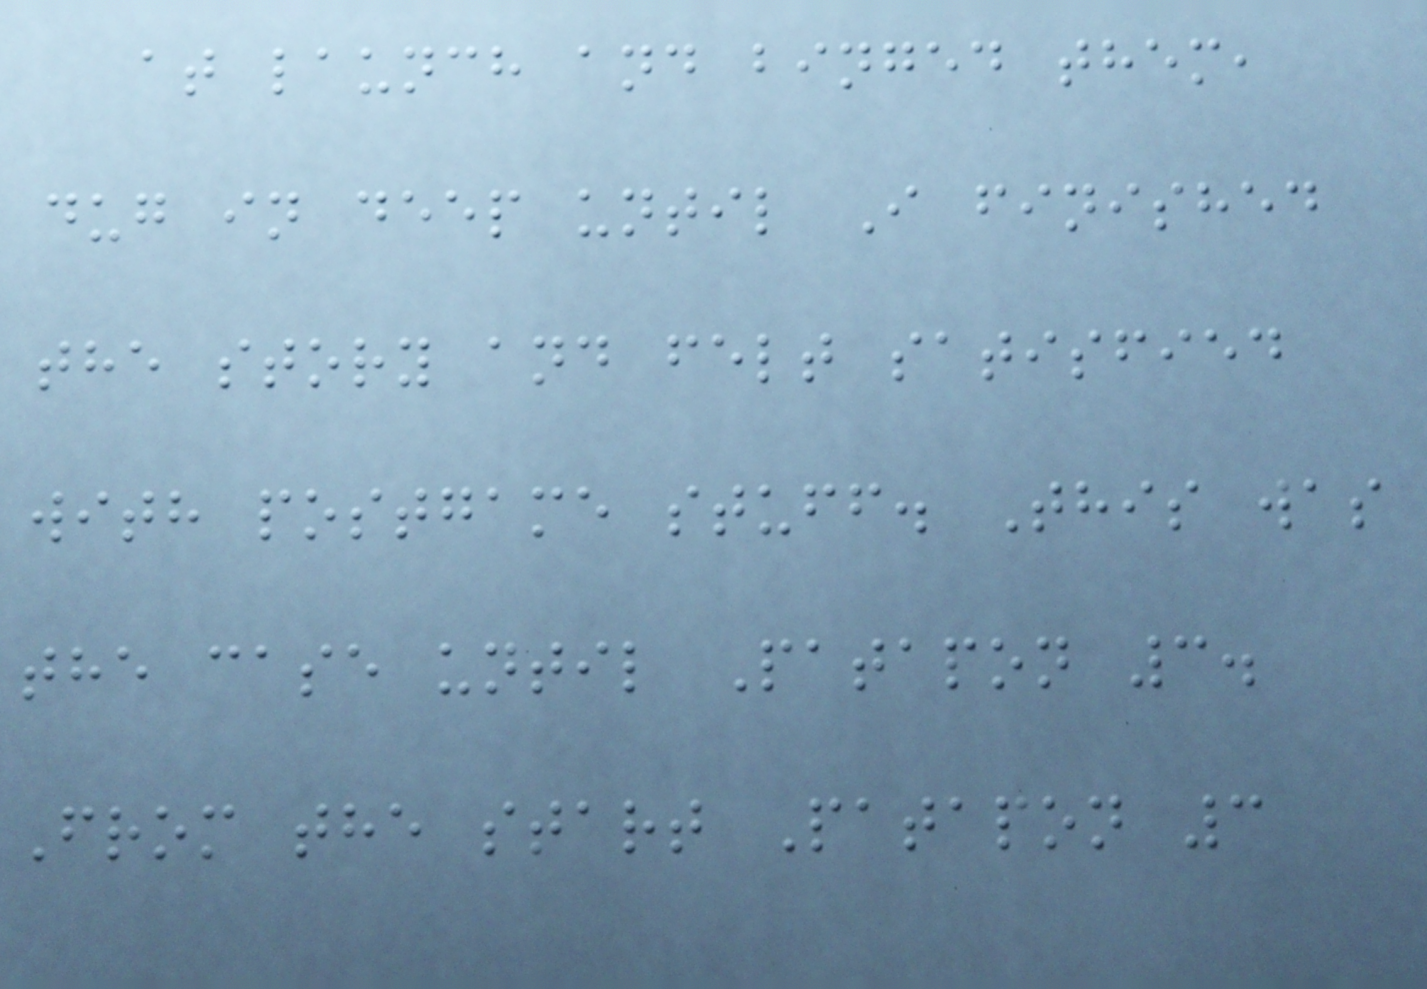at launch and binged them,
dug in deep until I finished
the story and felt satisfied
with postgame stuff. This was
the case until Patapon 3.
From the start Patapon 3
